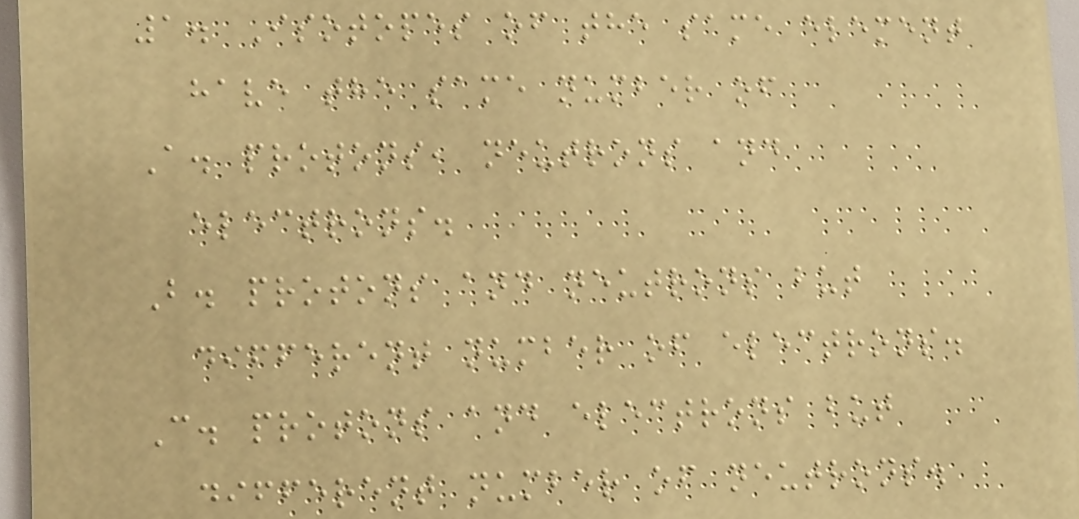1. Isotopes of the same element
have the same number of
A. protons, neutrons and
electrons.
B. protons and neutrons but
different number of electrons.
C. protons and electrons but
different number of neutrons.
